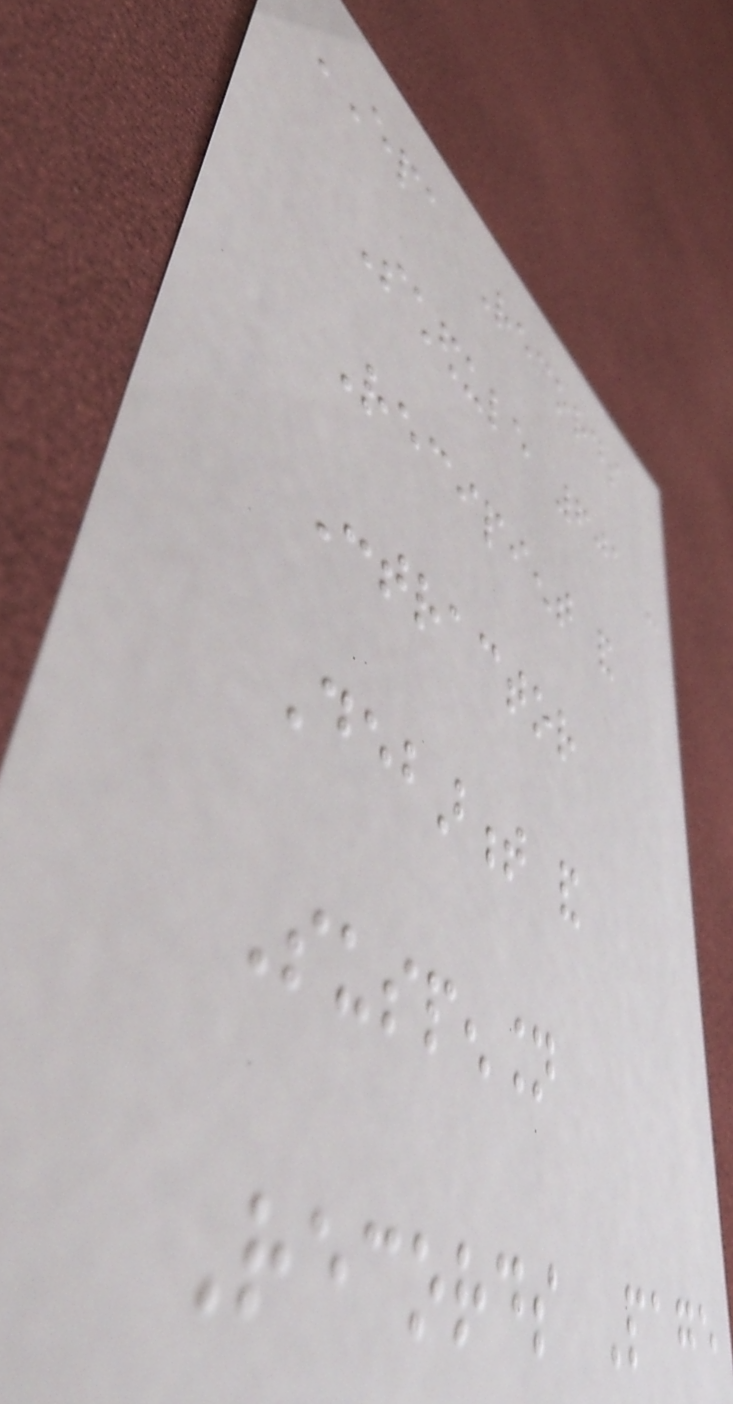EPA Records
Schedule 601 -
Recipient and
Contractor
Debarment and
Suspension
Records Page
